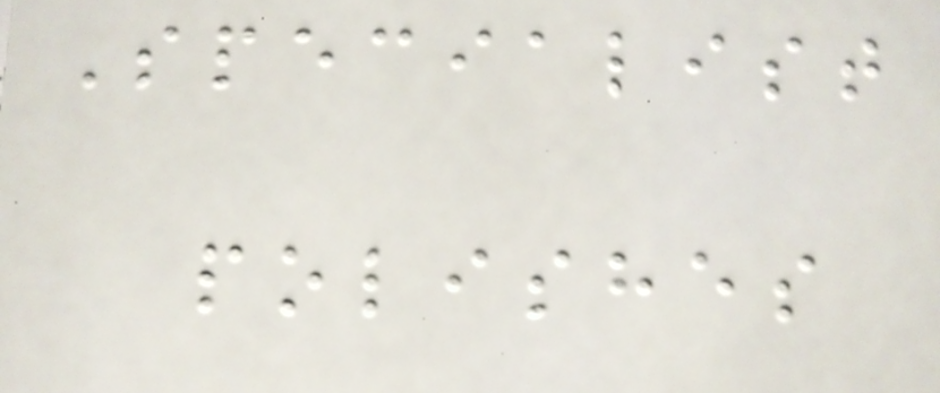Specialist
polishes
